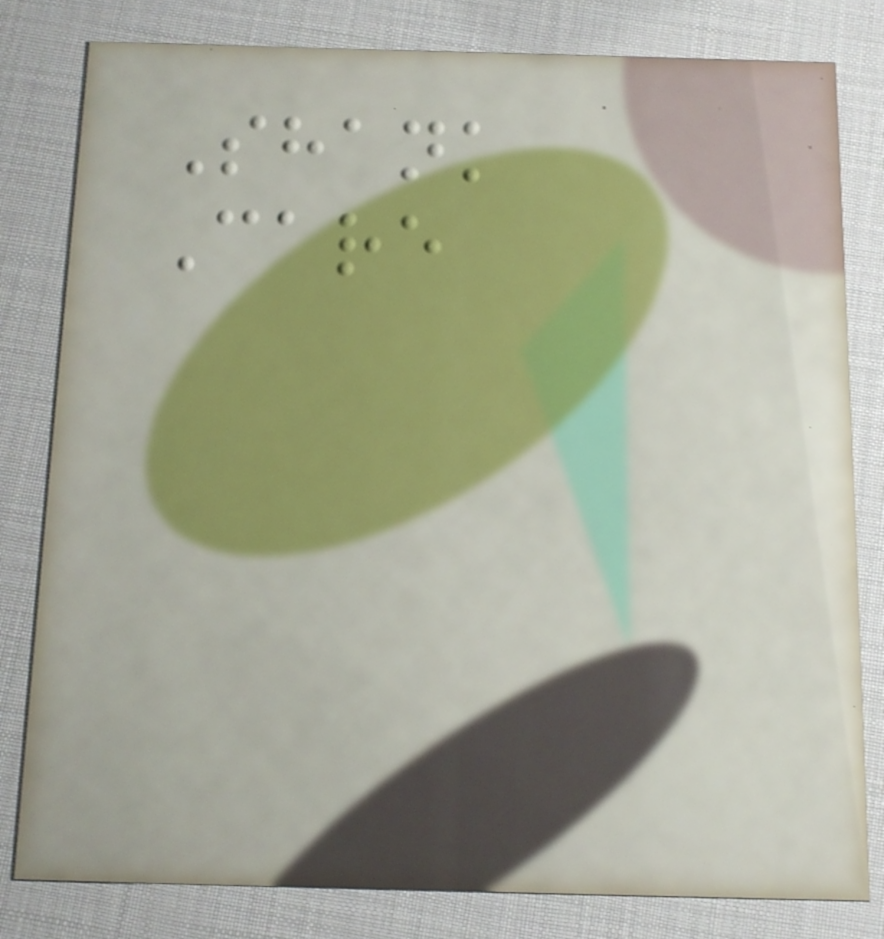Shank
Care
